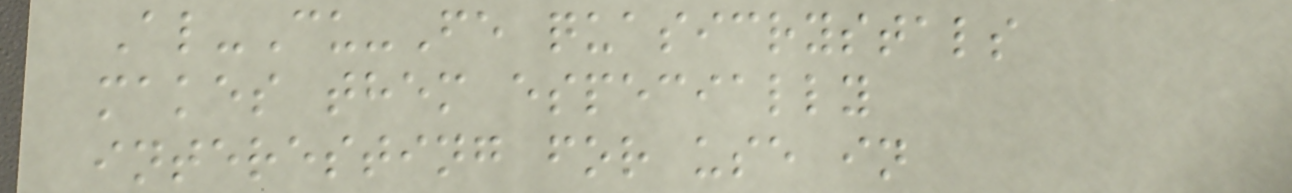Al-Cu-Fe quasicrystals
makes them especially
interesting for use in
